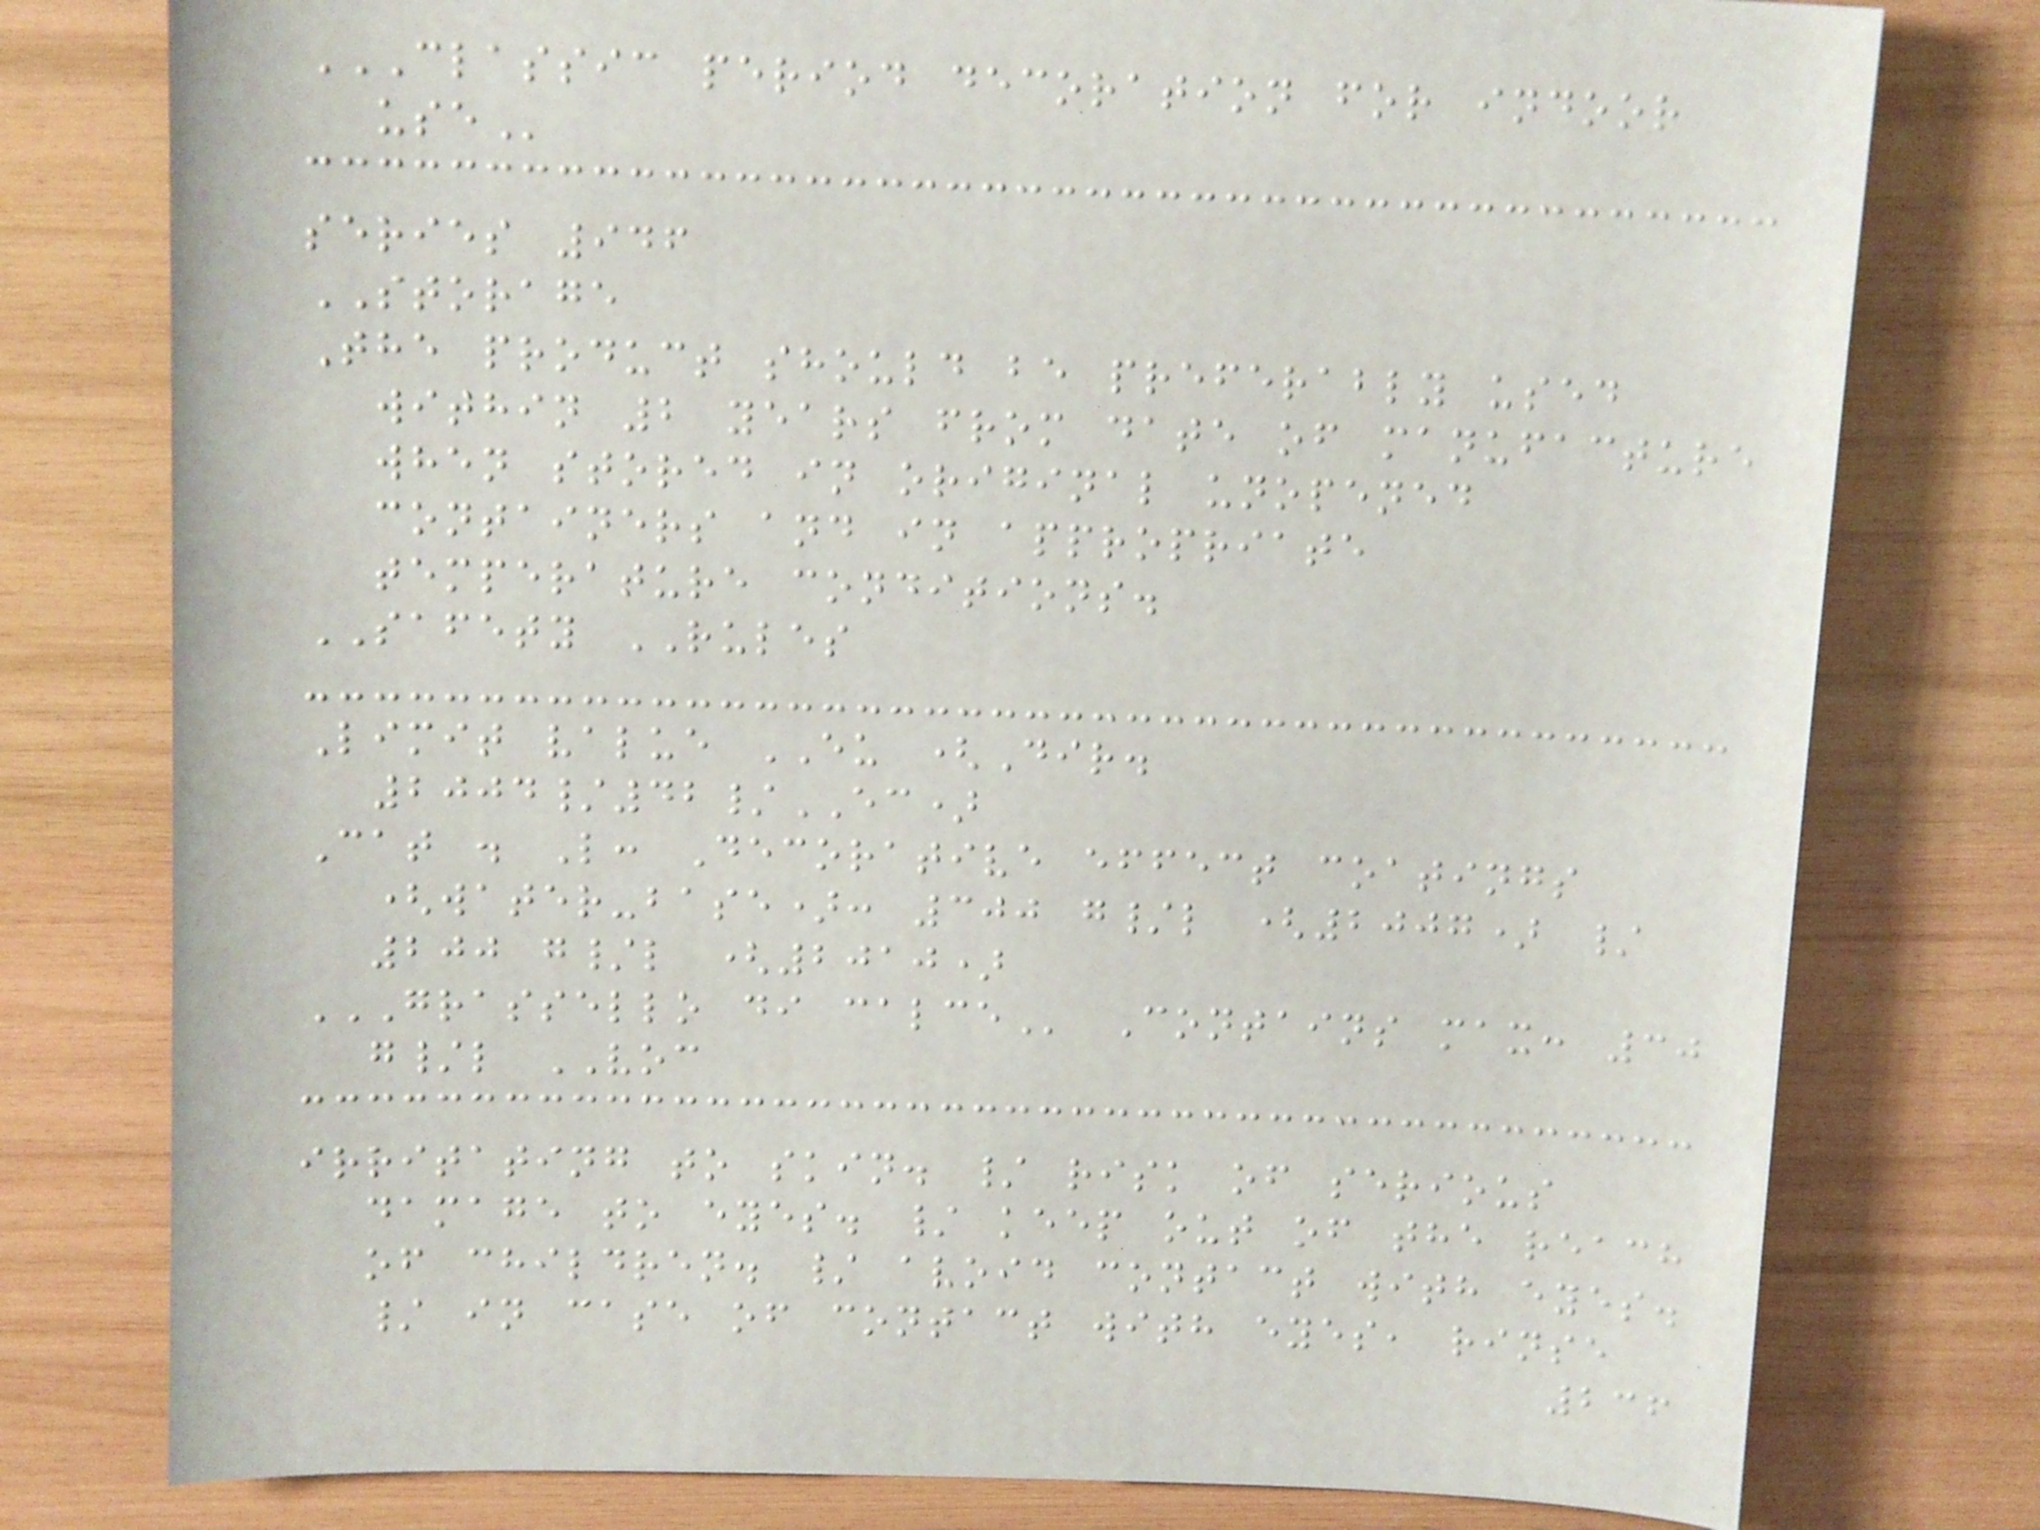CLASSIC PERIOD DECORATION FOR INDOOR
USE
series 946
STORAGE
The product should be preferably used
within 2 years from date of manufacture
when stored in original unopened
containers and in appropriate
temperature conditions.
SAFETY RULES
Limit value EU (Dir.
2004/42/EC)
Cat . L: Decorative effect coatings
(water-base): 300 g/l (2007) /
200 g/l (2010)
GRASSELLO DI CALCE Contains max: 30
g/l VOC
irritating to skin. / risk of serious
damage to eyes. / keep out of the reach
of children. / avoid contact with eyes.
/ in case of contact with eyes, rinse
236
